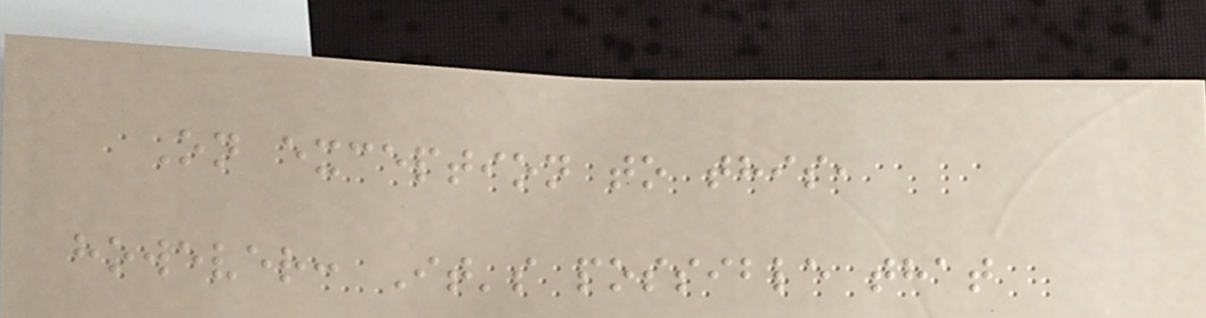On exception to this,
however: It's possible that
